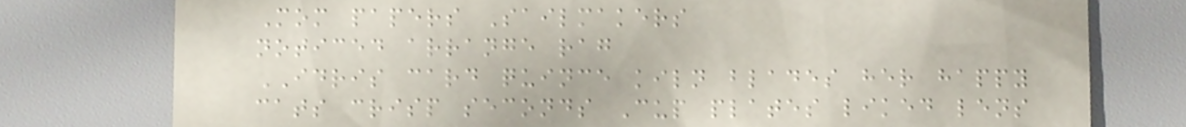Mom papers Sailmakers
noticed arrange rag
IDRIS card quince kiln blades her happy
cats crisp seconds Cup plates liked lens
